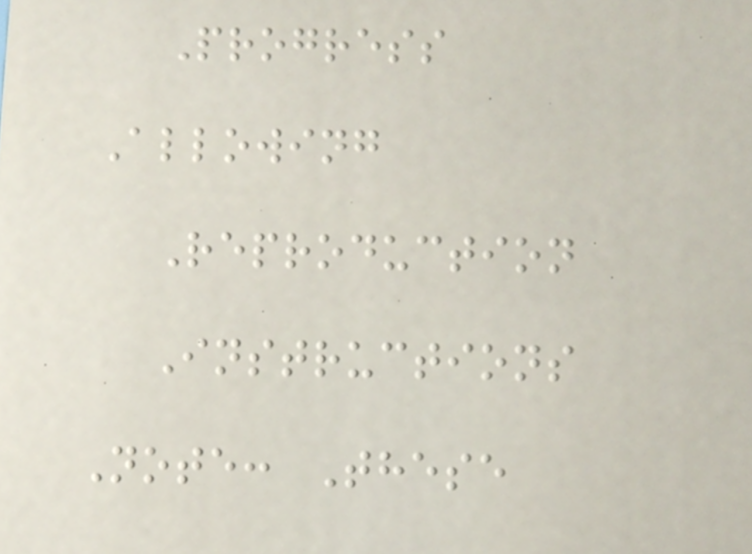Progress
Allowing
Reproduction
Instructions
Note: These
